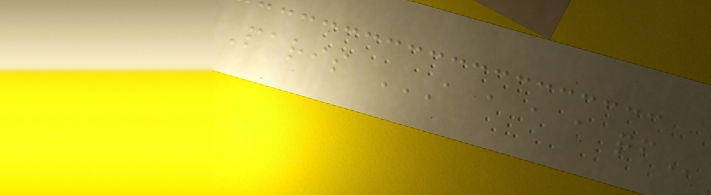Paris A A A A QF
